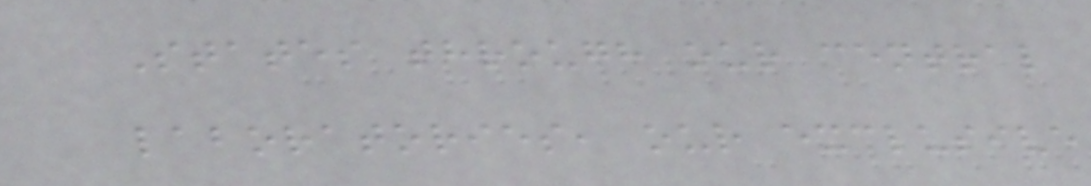States through our central
laboratories, our exclusive
